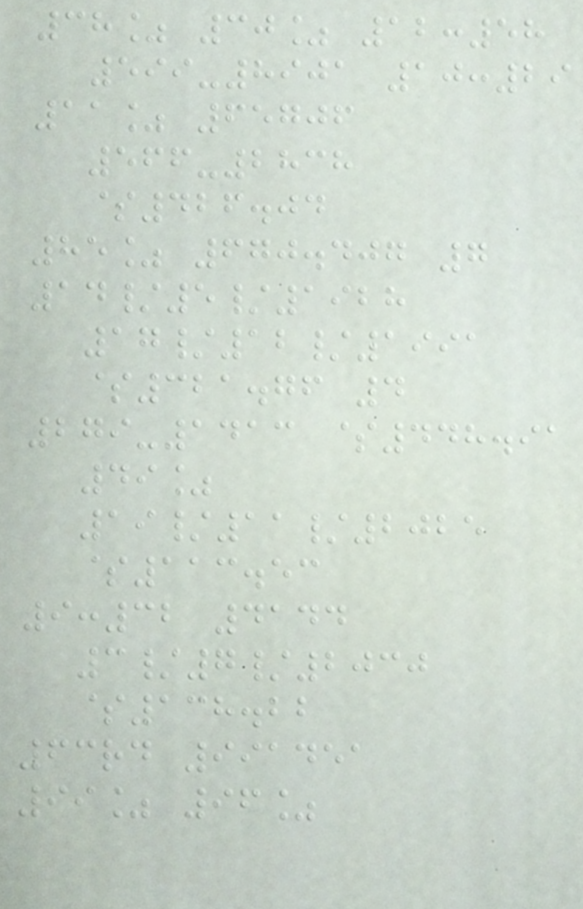38% 30% 12:58
599-8901 10:29
11% 65706
566-2838
$426.04
85% 670.407 7
14/5/1928
17/12/1991
$321.76 4
279-1413 $448.91
49%
19/11/2025
$113.53
9:32 4144
3/7/2030
$138.22
63rd 991451
99% 96%
